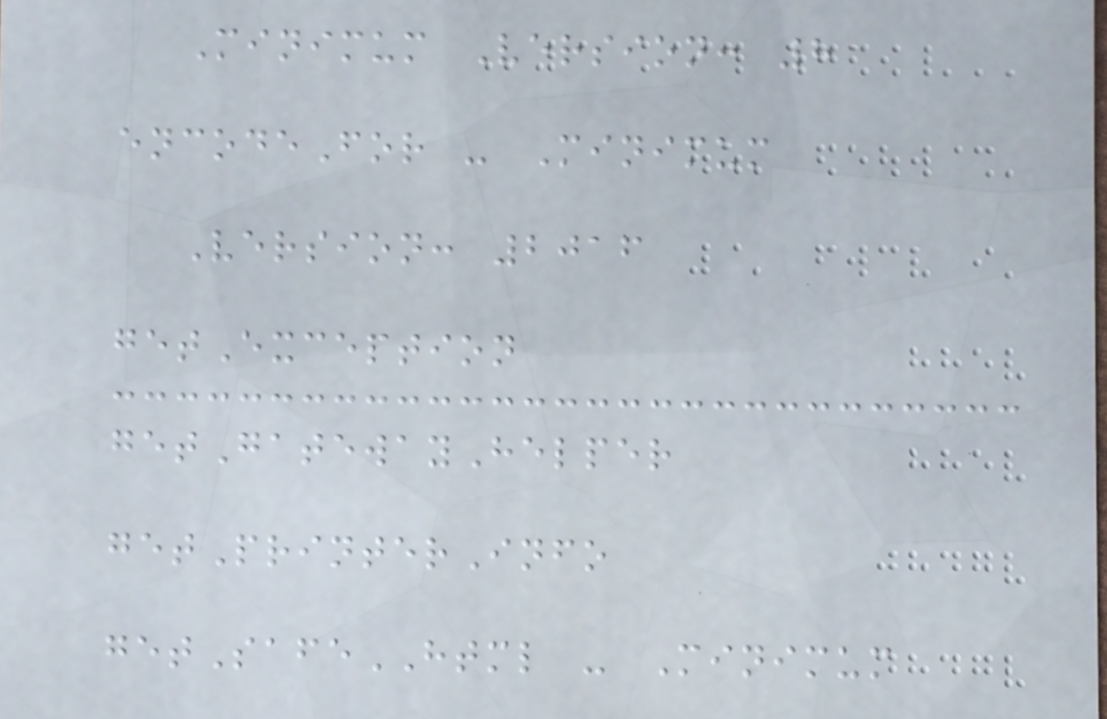Minimum Version: 8
encodeFor - Minimum
Version: 2016
getException
getGatewayHelper
getPrinterInfo
getSafeHTML - Minimum
